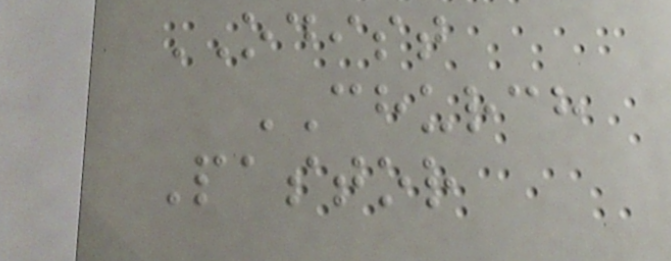ODIST
CHURCH
Pastor
